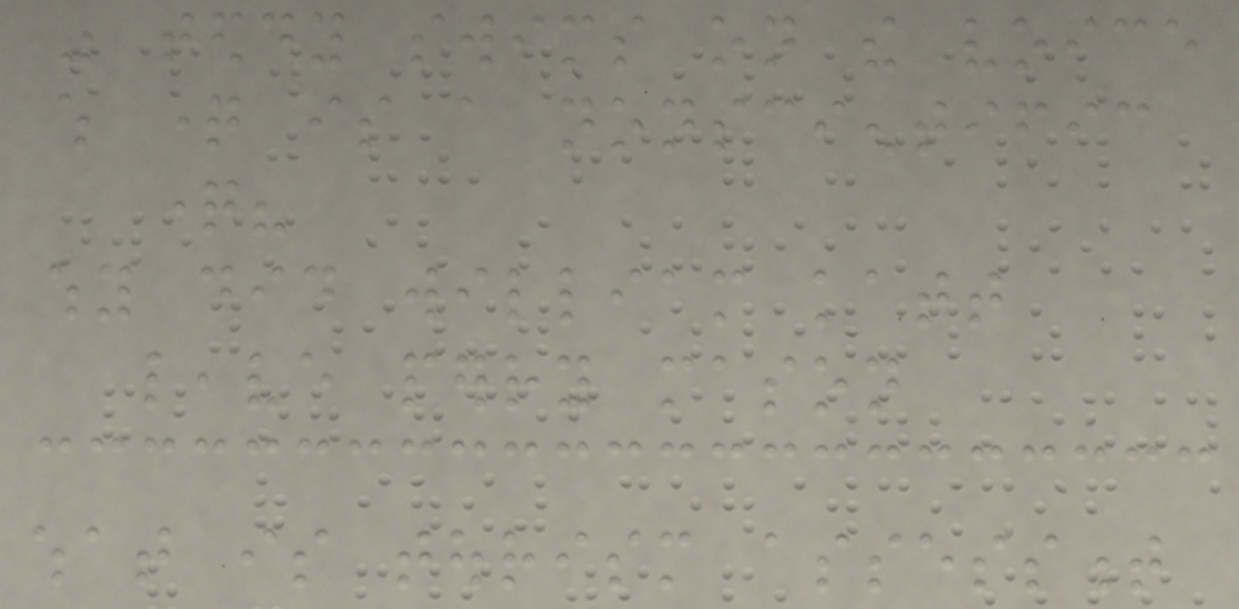was teddy swims on the voice
which question is a nonscientific
question?
why did william katt
leave perry mason
what is tourism assessment
